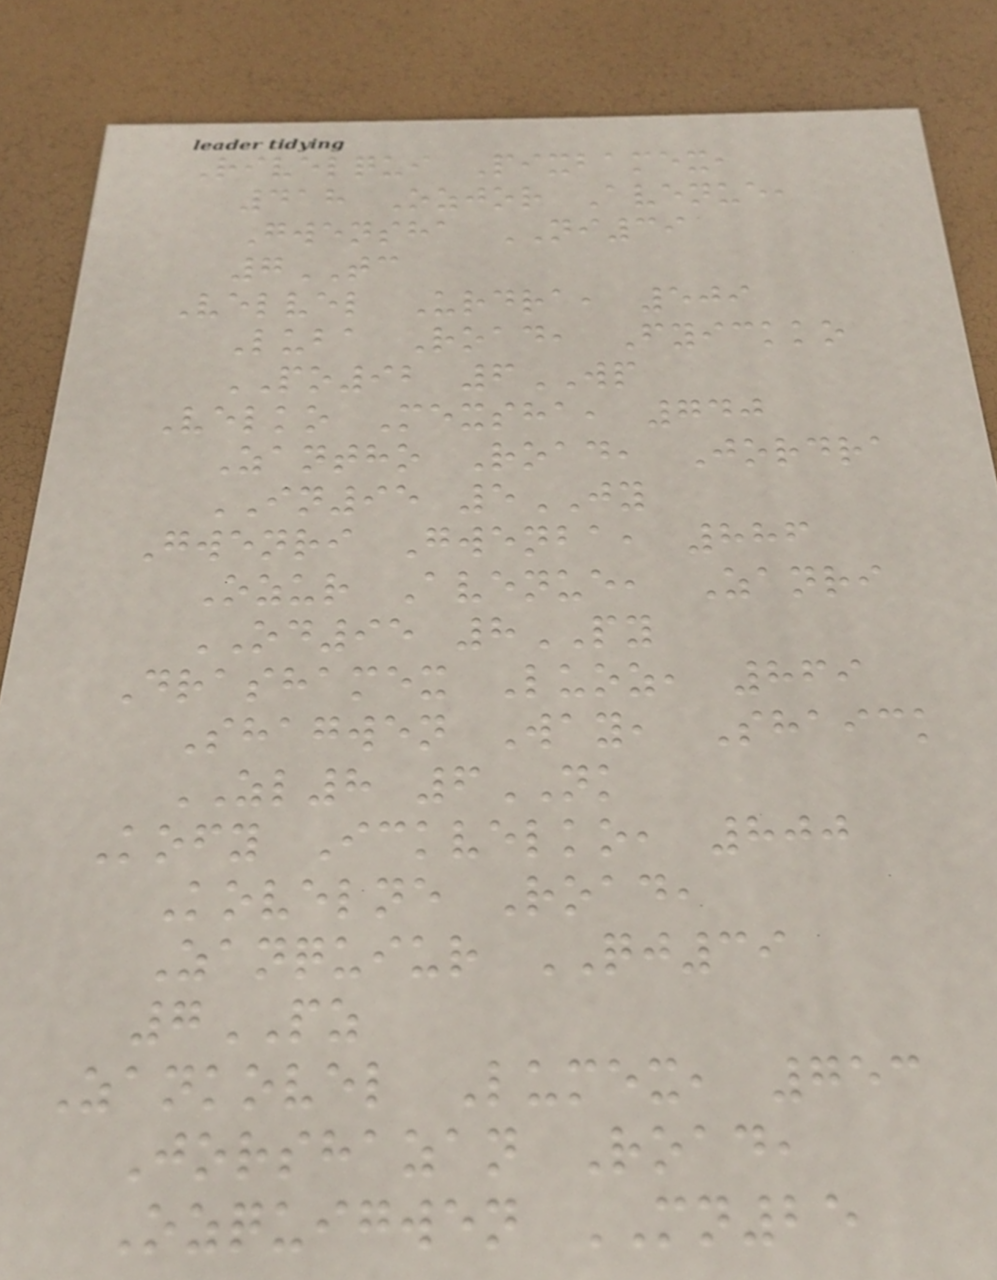Rivelqui Pixbamex,
418 Ozjor Avenue,
Gwensha NI39
7TC
Velvel Urdra, 509
Luba Road, Fyickko
PO92 6WP
Velko Mexsha, 740
Zantho Road, Jordra
IN95 5JY
Gwenri Gwenba, 886
Ozur Avenue, Zanri
OD95 8PY
Drashamex Luoz, 869
Shagwen Way, Shaick
ZL8 6NK
Kofy Ickvelko, 800
Kovelne Road,
Zanquiur QJ39
7PZ
Zankovel Lumex, 753
Jorshazan Road,
Ozquigwen MN25
